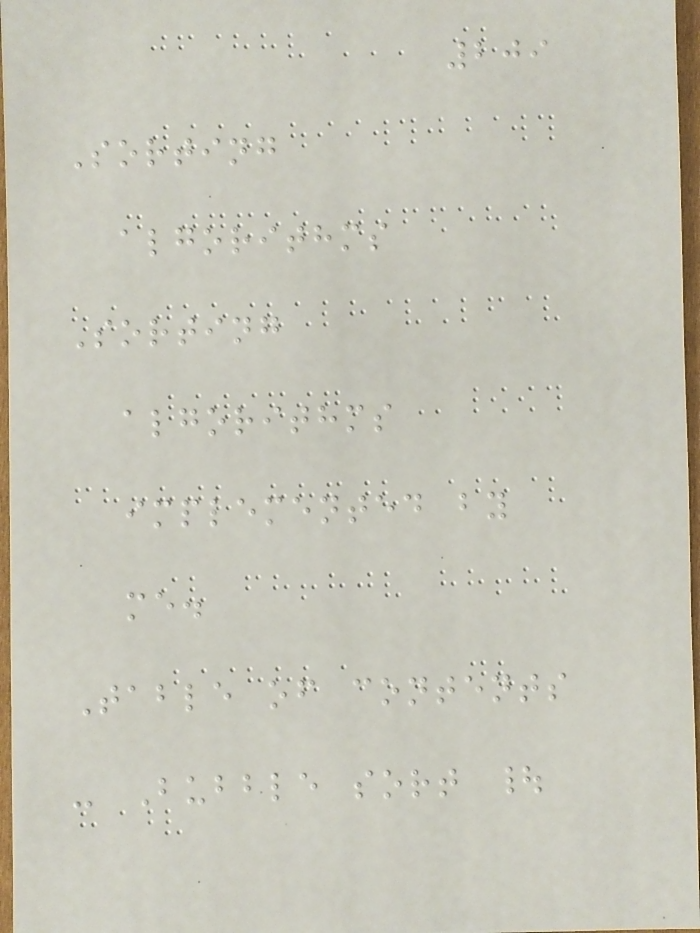209
Sorting
algorithms
Sorting
algorithms
implemented by
me.
Table of contents
- Bubble sort |
